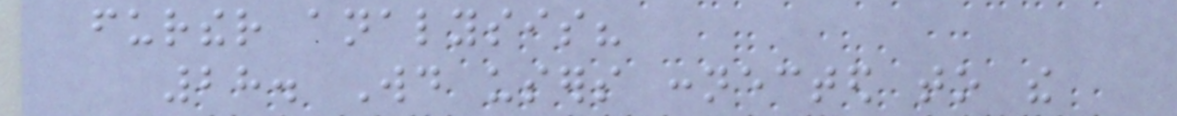further analysis?
28. Would users connected to the
